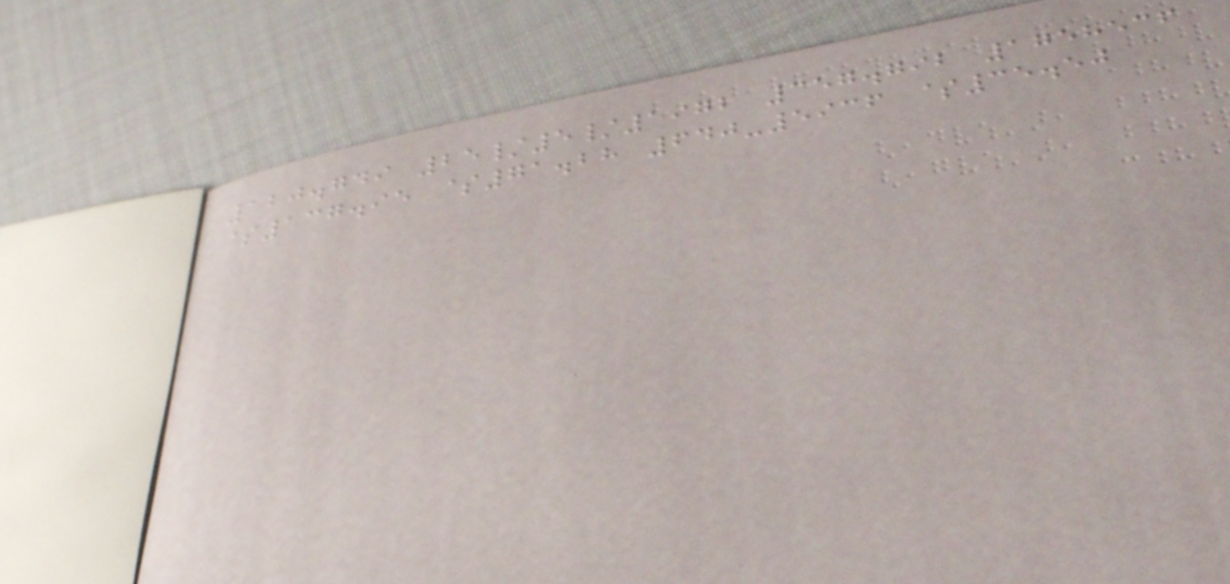120.749 25/5/1972 357.792 1758536
$137.95 $71.28 640-5936 $35.50
